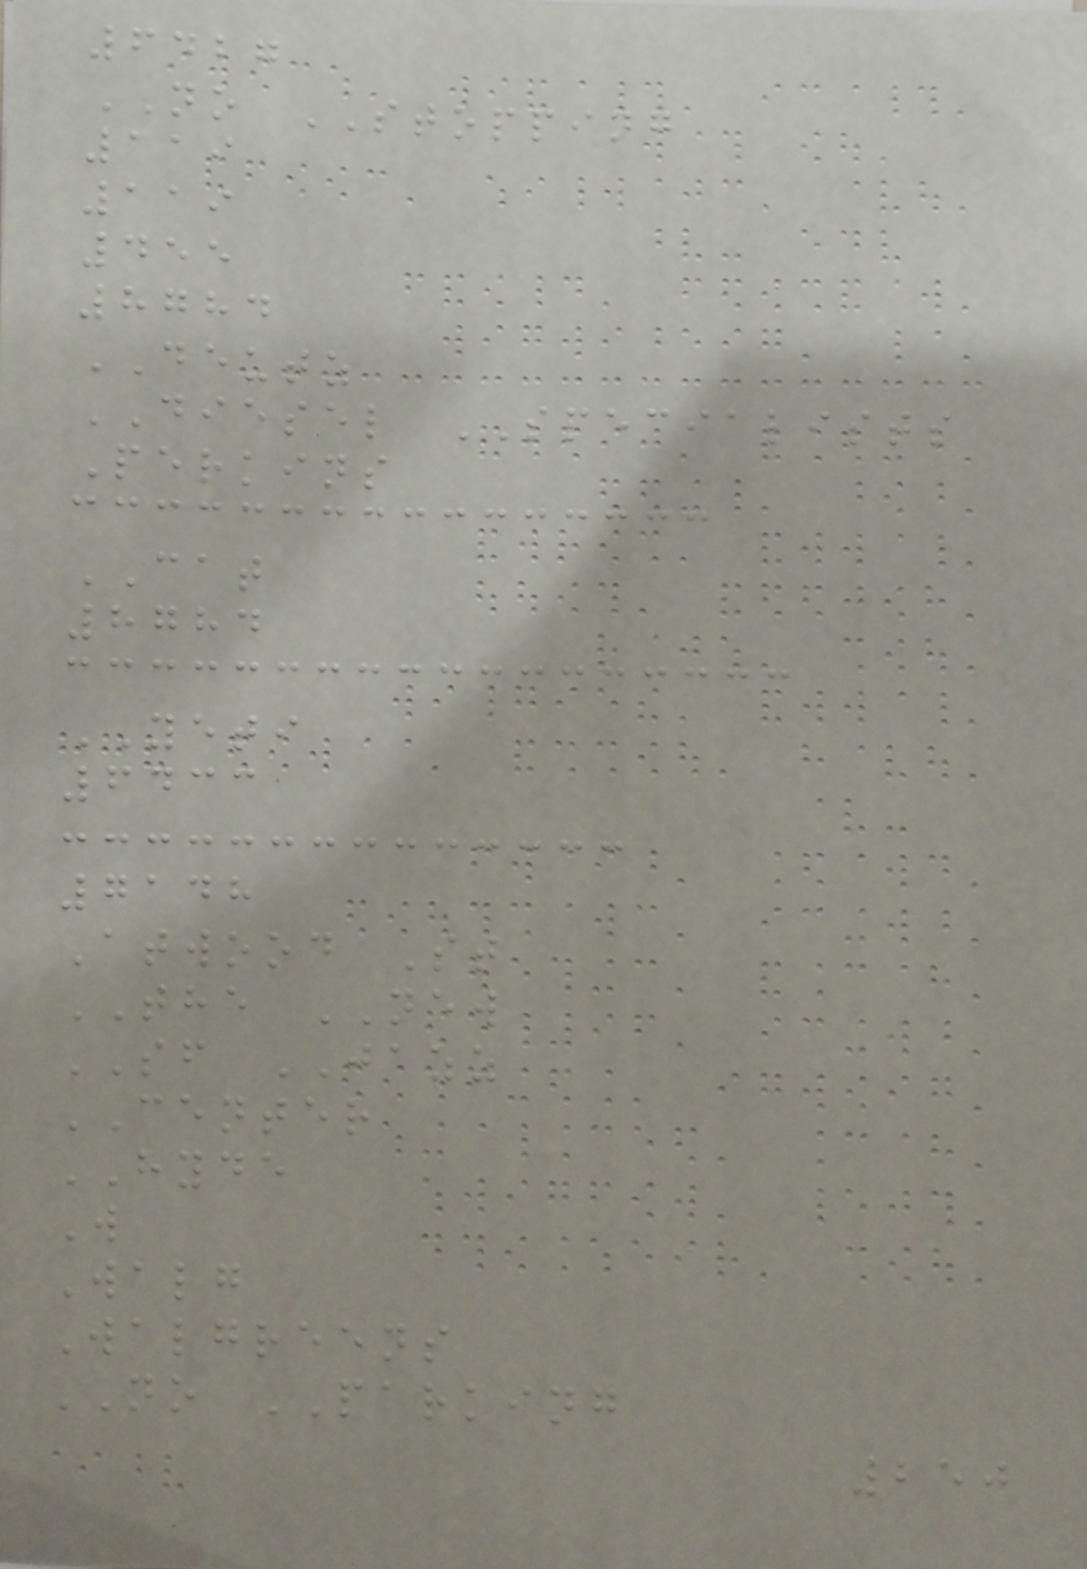6427
NO STOPPING
119
119
455
8784
DEUTZ
DIESEL SPECIALISTS
Perkins
CAT
8784
YETI
6433
7148
Atwood St
THE NEW
SF JAZZ
CENTER
HYDE
W
Walg
Walgreens
NO PARKING
250
